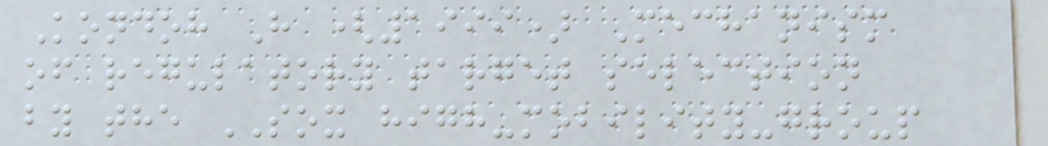Kondoh H (1999) Mechanism
of regulatory target selection
by the SOX high-mobility-group
